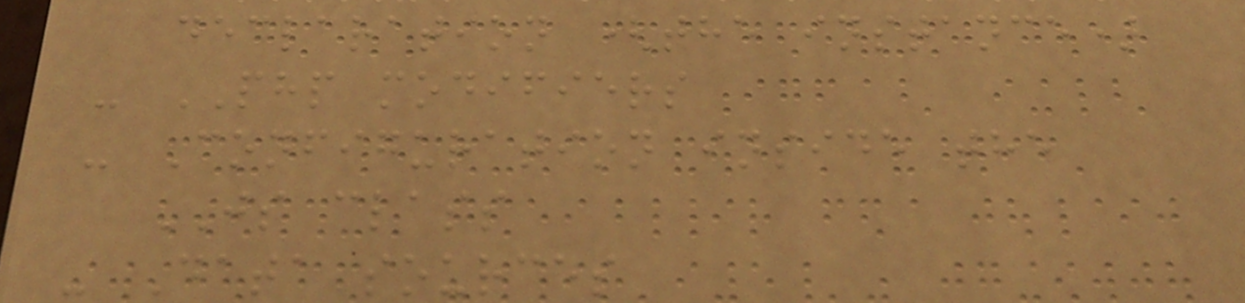declaration (the instance)
- PHP modifiers
- Configuration inside the
JS class
- Data sources
